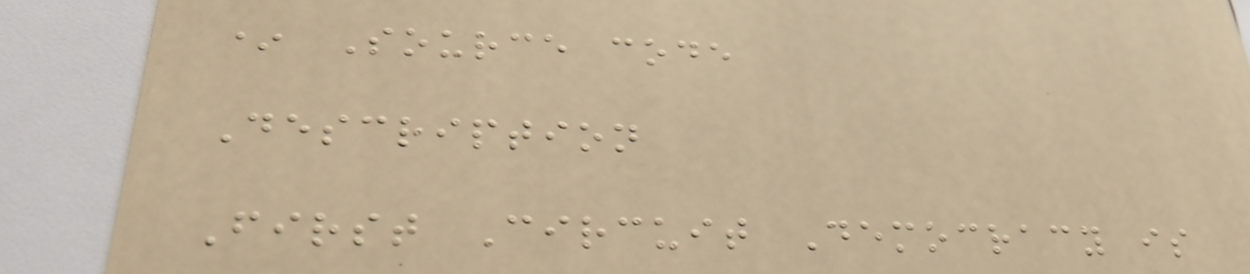* Source code
Description
First Circuit Democracy is
